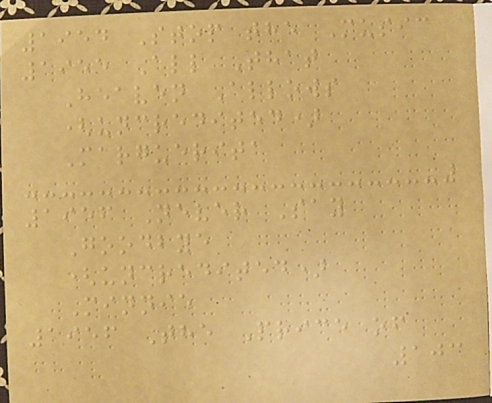1954 Stop the Music
1955 All That
Heaven Allows
(uncredited)
Marguerita
1956 Never Say
Goodbye
(uncredited)
Minnie
1956 The Price of
103
